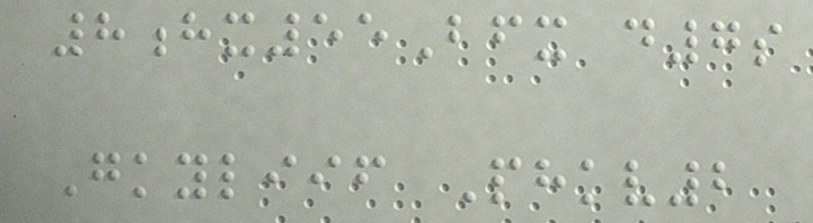8hx55Bfx d7s
Gkyliif Phkv2
